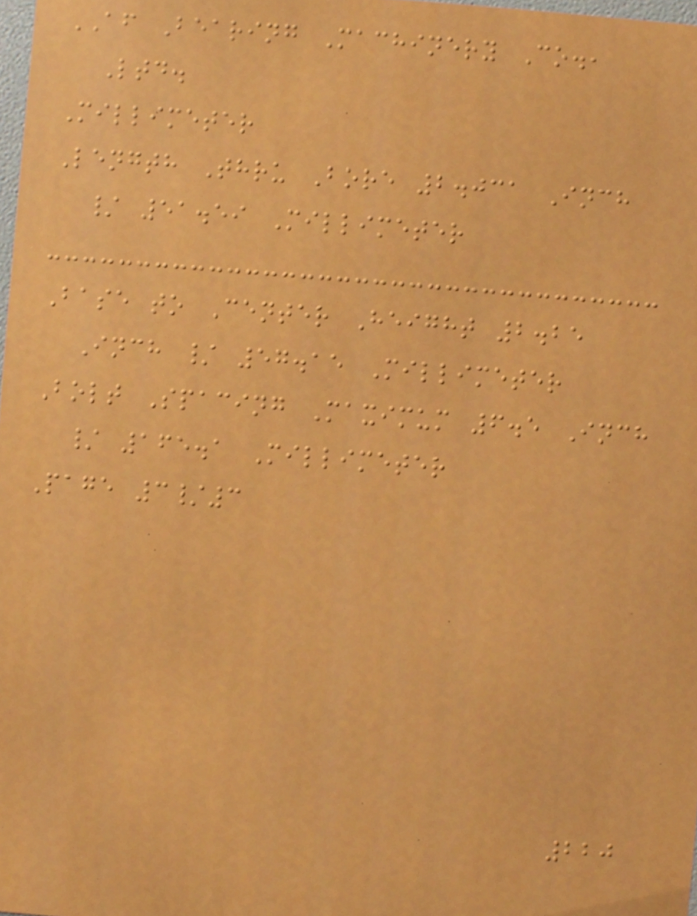AF Bearing Machinery Co.,
Ltd.
Millimeter
Length Thru Bore 2.031 Inch
/ 51.59 Millimeter
Base to Center Height 2.25
Inch / 57.15 Millimeter
Bolt Spacing Maximum 6.5 Inch
/ 165.1 Millimeter
Page 3/3
220
